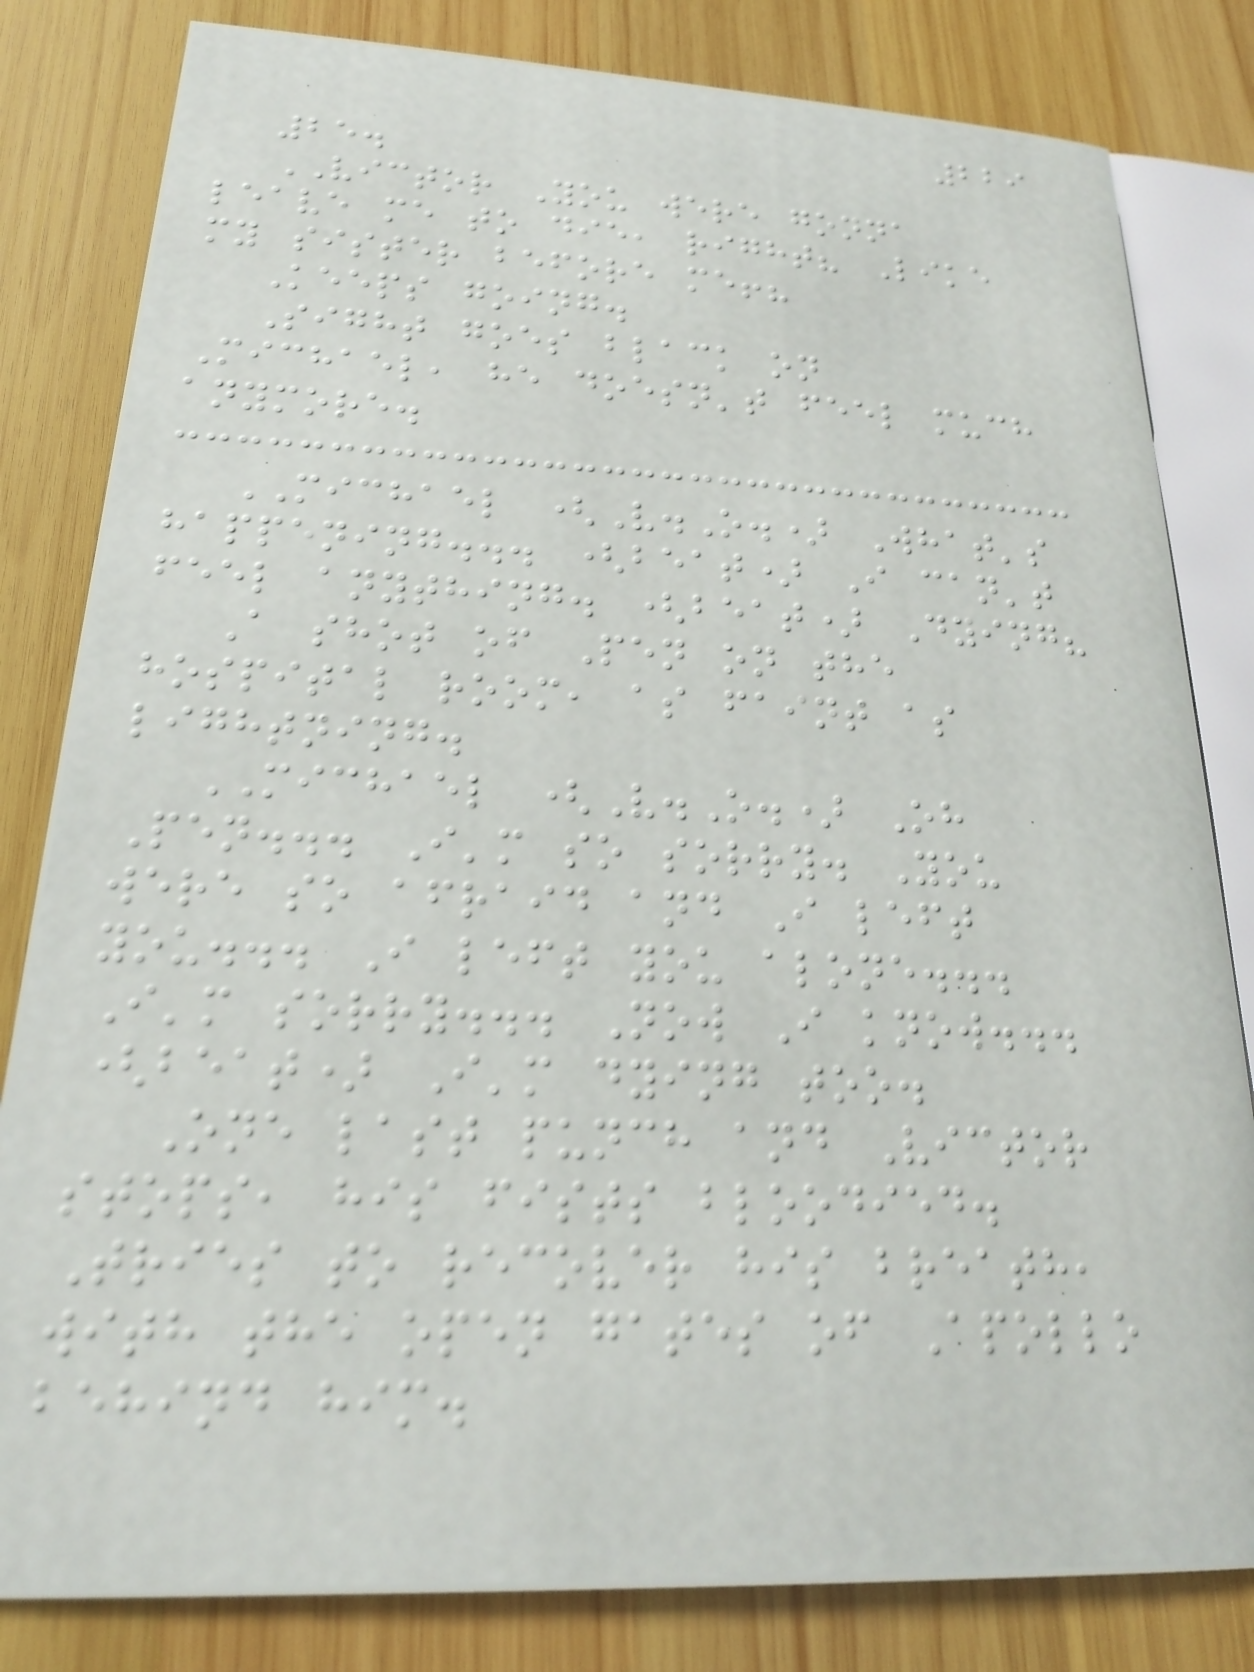229
25.
VICTOR You were gonna
leave me to die, right? Like
my sister before me!?
Keeps going.
Sight goes black on
Michael, he doesn't feel much
anymore.
MICHAEL (V.O.) What's
happening... (beat) I can't
feel anything. (beat) Dying?
A shot of Pen on the
hospital room, as faint as
lightning.
MICHAEL (V.O.) Oh
Pen... I'm so sorry. You
were so afraid and I left
you... I left you alone...
I'm sorry... Now I know...
(beat) I'm dying too.
One last punch and Victor
stops, his fists bloodied.
Tries to recover his breath,
with the open gates of Apollo
behind him.
